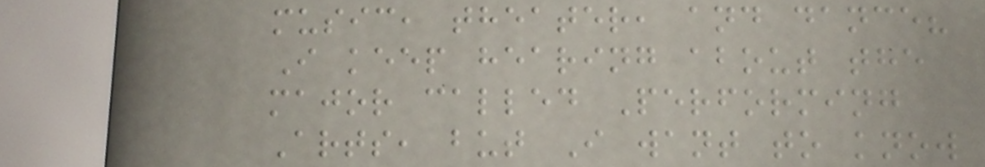music, theater, and dance?
I keep hearing about the
major called Performing
Arts, but I want to know
